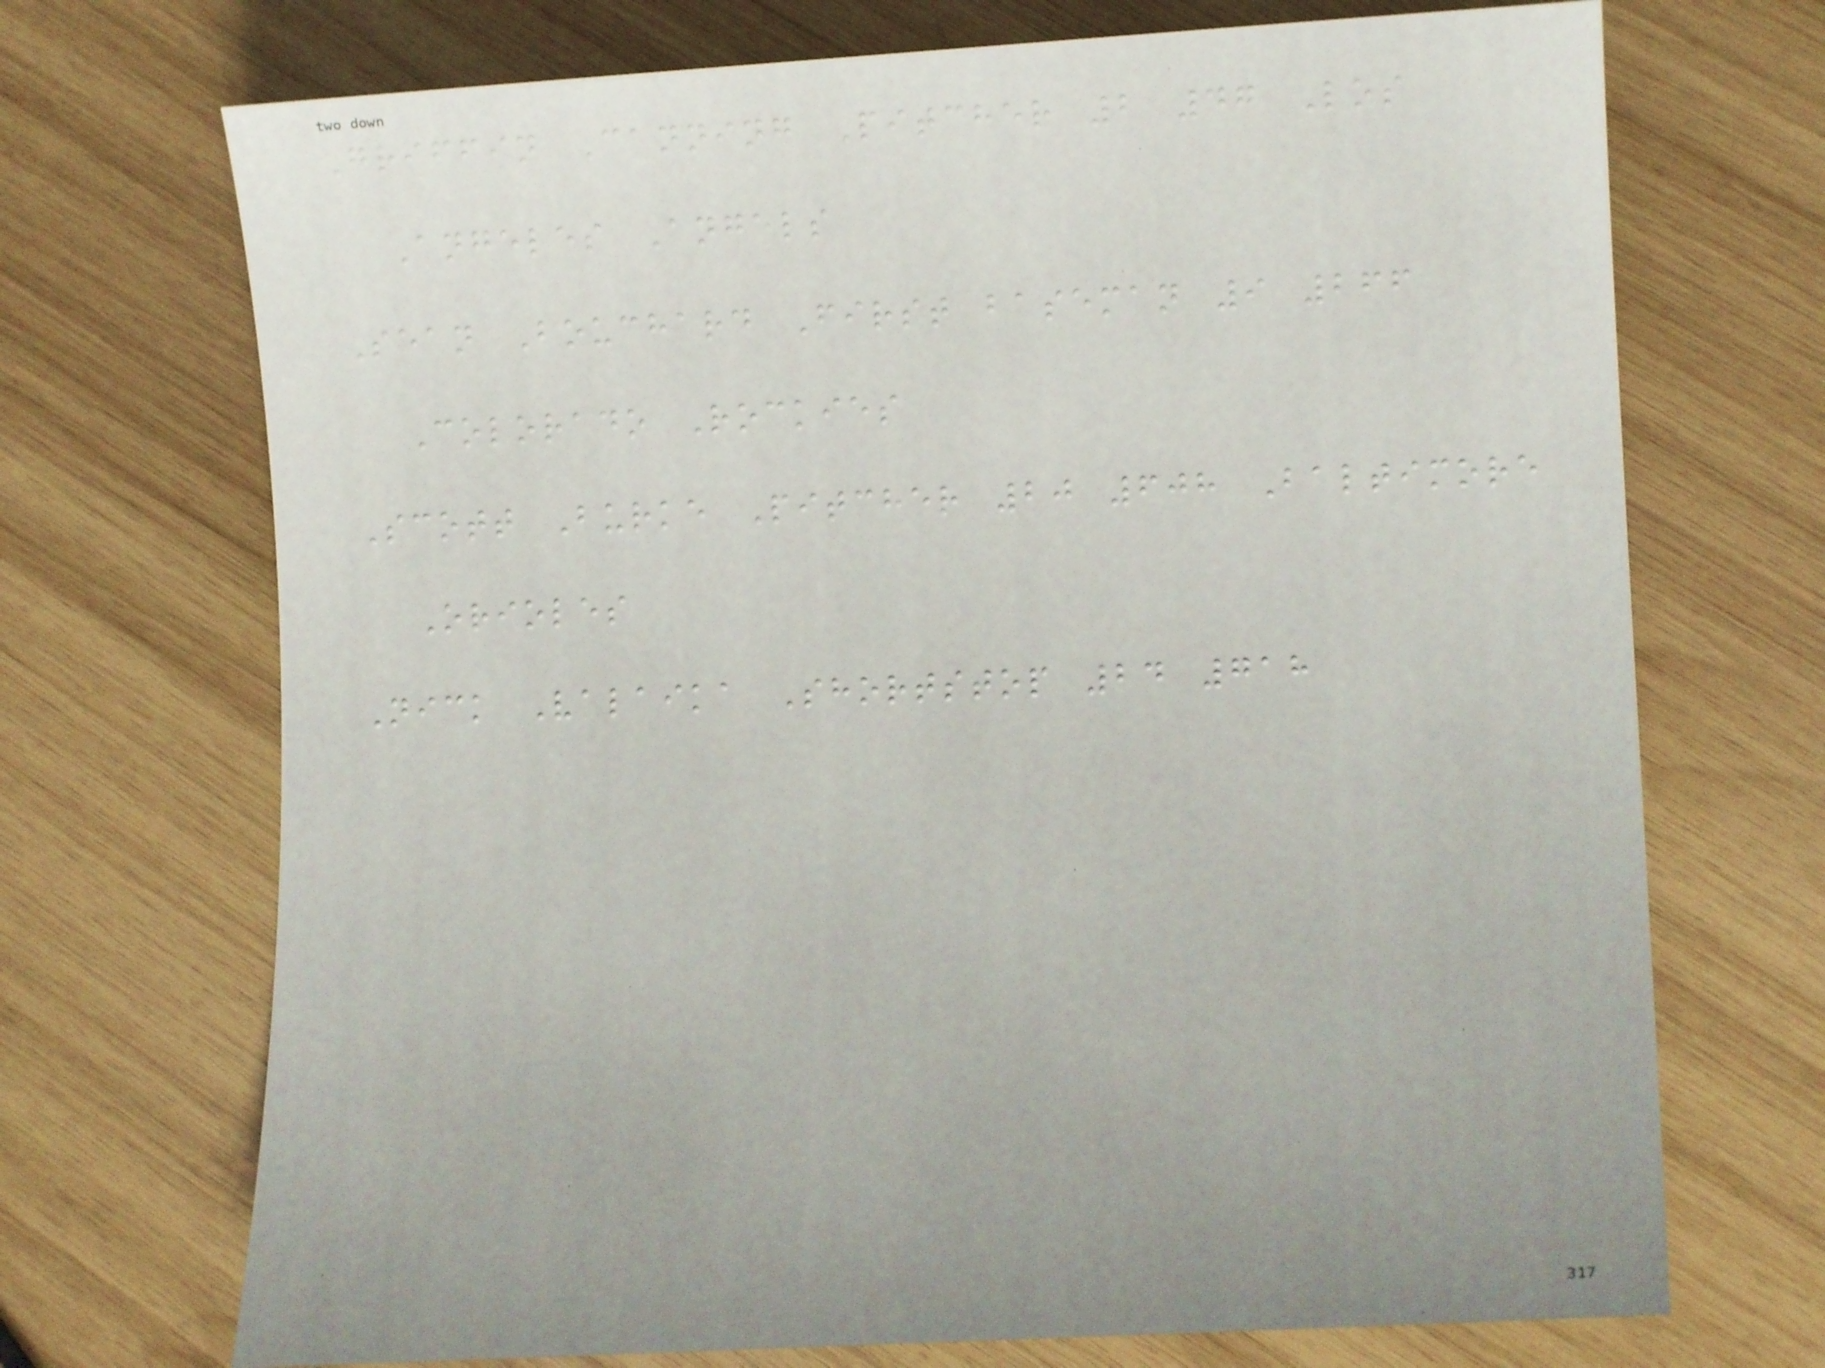Griffin Canning Pitcher 2 47 Los
Angeles Angels
Sean Bouchard First baseman 9 266
Colorado Rockies
Scott Burke Pitcher 20 608 Baltimore
Orioles
Nick Valaika Shortstop 24 718
